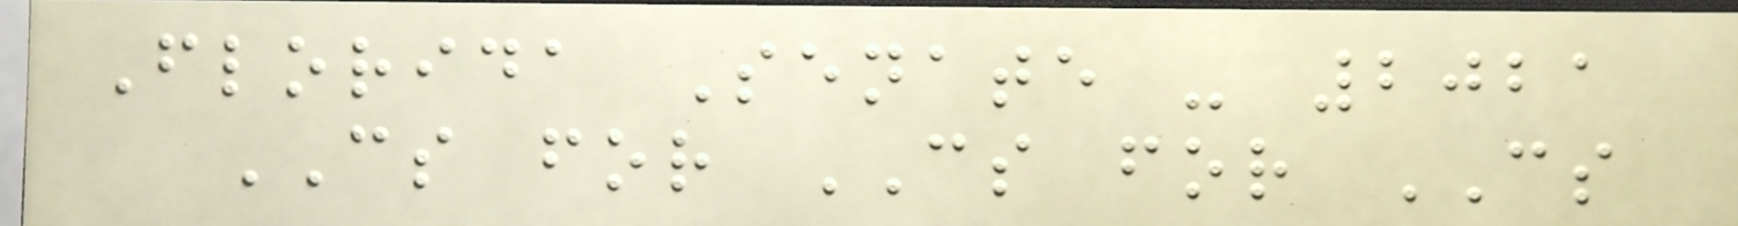Florida Senate - 2021
CS for CS for CS
